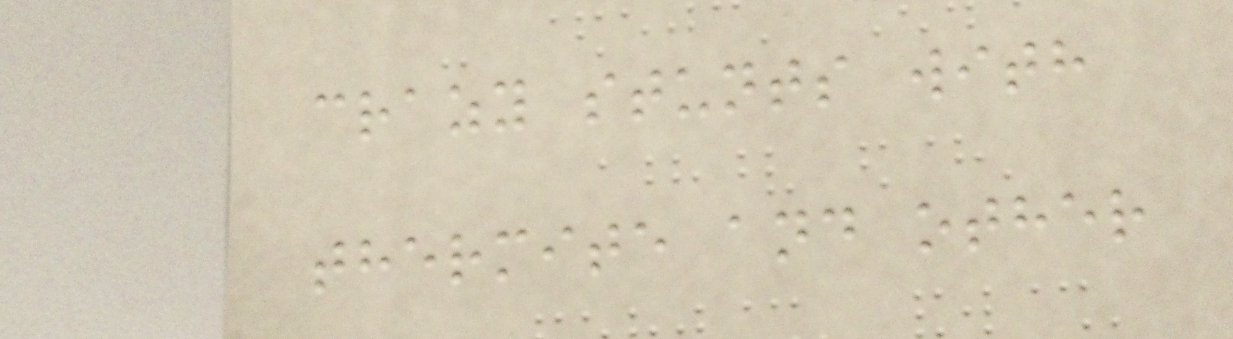crazy stunts with
thermite and other
